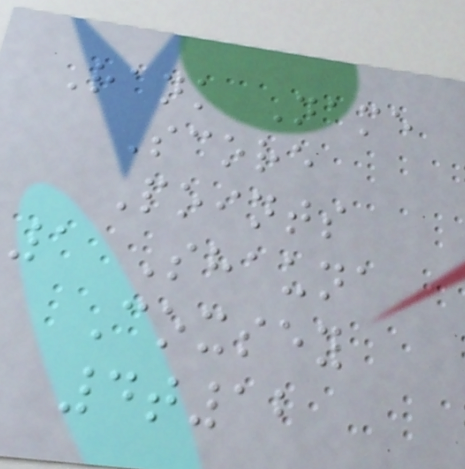Rank Name
Score
Points
1 Shauna
Coxsey
4t12
